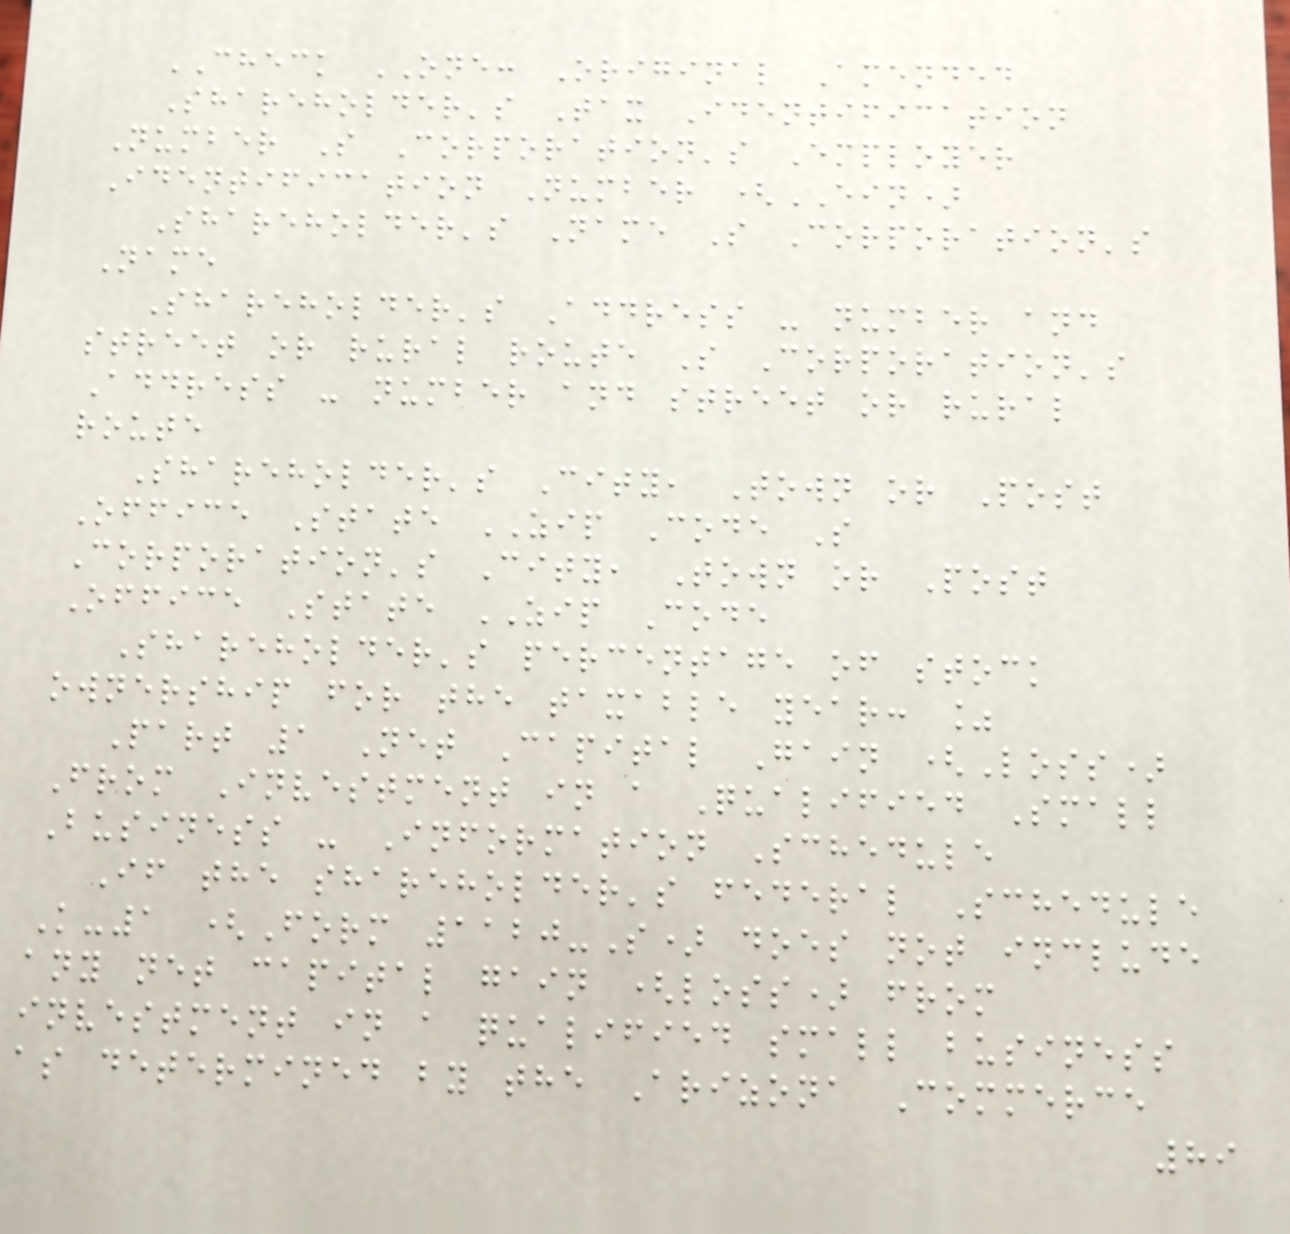CHECK ONE: Original Amended
Shareholder's Tax Identification
Number S Corporation's Employer
Identification Number (EIN)
Shareholder's Name S Corporation's
Name
Shareholder's Address - number and
street or rural route S Corporation's
Address - number and street or rural
route
Shareholder's City, Town or Post
Office State ZIP Code S
Corporation's City, Town or Post
Office State ZIP Code
Shareholder's percentage of stock
ownership for the taxable year: %
Part 1 Net Capital Gain (Loss)
From Investment in a Qualified Small
Business - Information Schedule
If the shareholder's federal Schedule
K-1 (Form 1120-S) does not include
any net capital gain (loss) from
investment in a qualified small business
as determined by the Arizona Commerce
89
